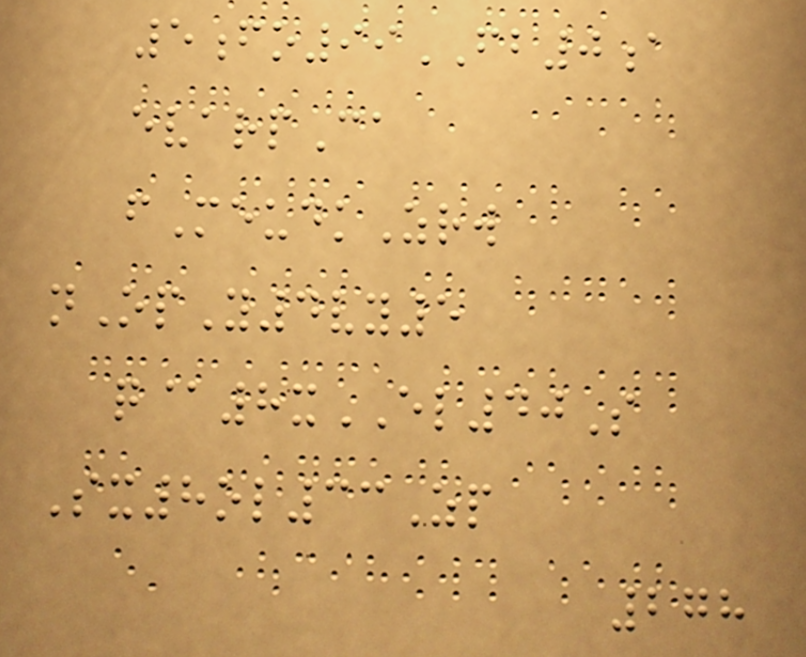5fo99FB0a
evarpCa
fMeudkZrw
nOpY4vy5
q@8xEL40S
Sx8ol33Zp
278
